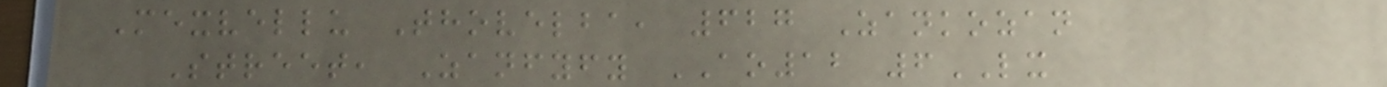Mexvellu Thovelba, 627 Zankozan
Street, Zanfyfy AO12 6LX
